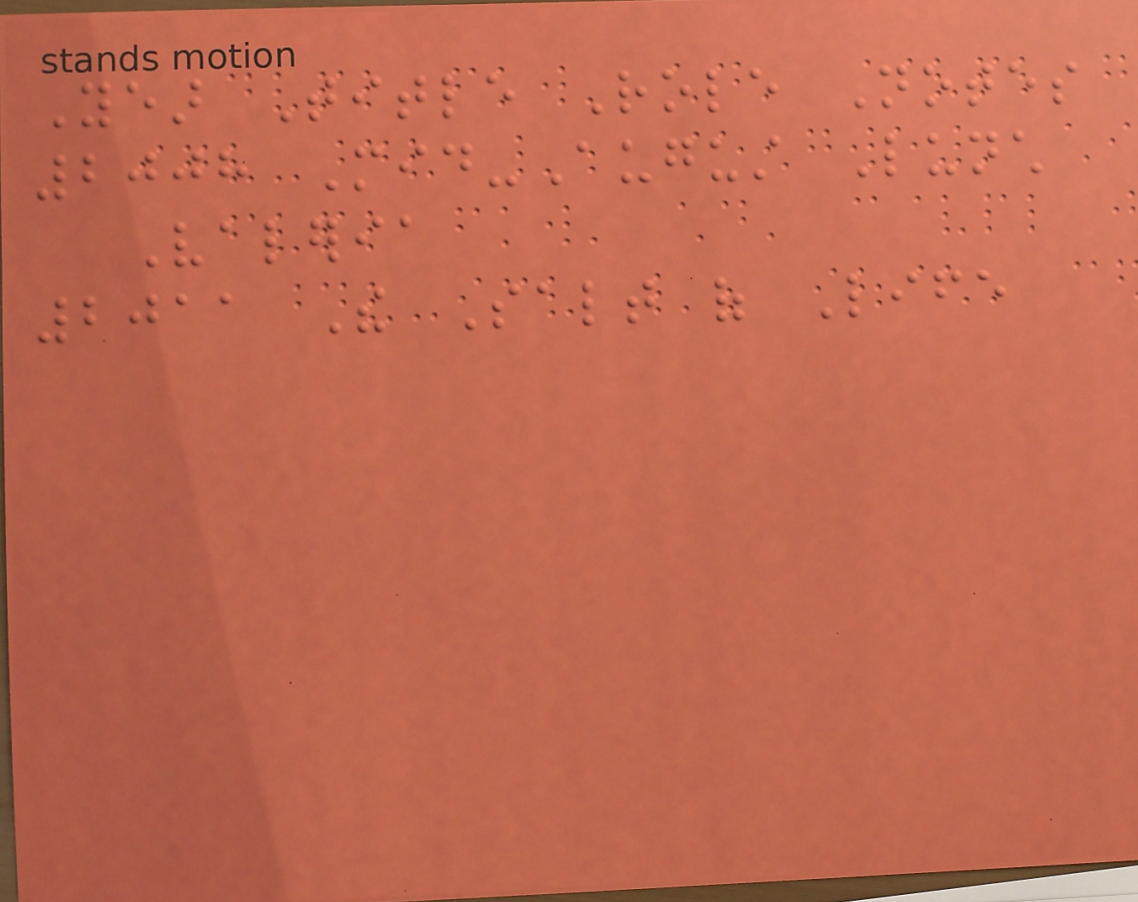Year Title Role Notes
2008 Mid-August Lunch
Valeria
2011 The Salt of Life
